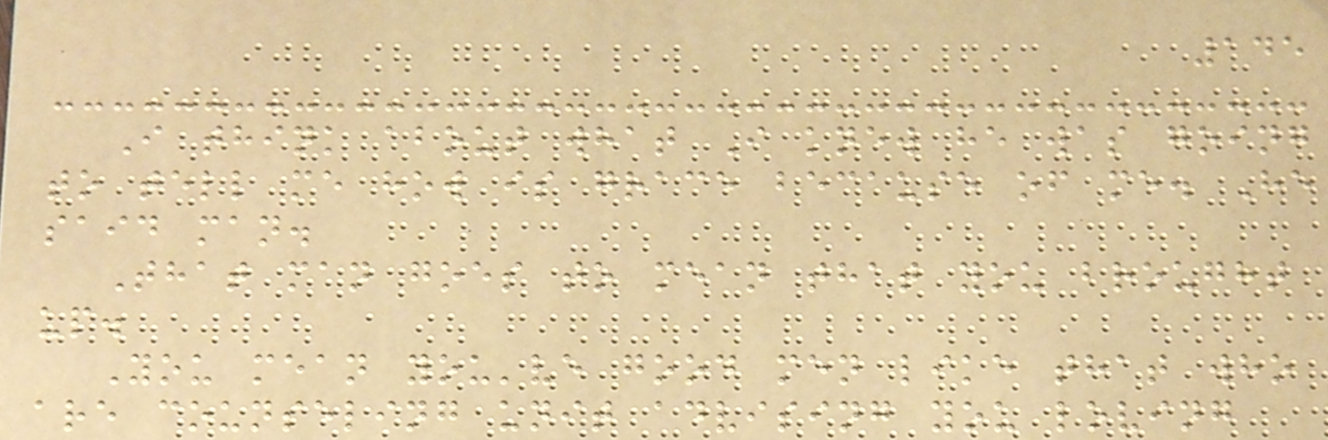145
I think about what I knew he was going
to tell me how is grace because of me. He
said man.
That man goes to mean that you brought
up.
You mean you've good men like that who
are counseling unit advising you loving
